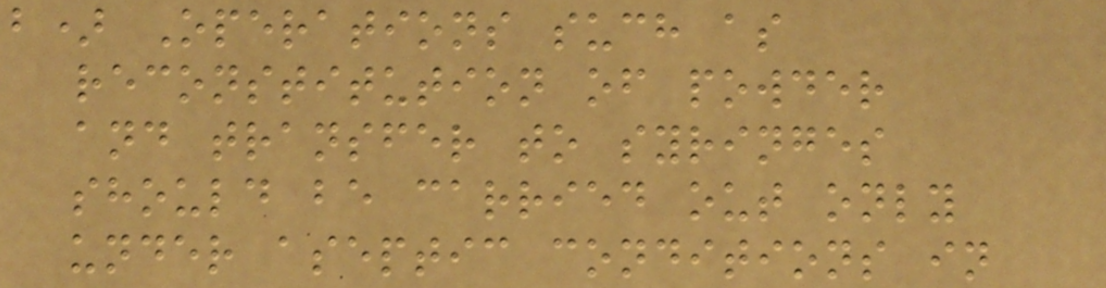b) Operations such as
reconstitution of powder
and transfer to syringes
should be carried out only
under aseptic conditions in
